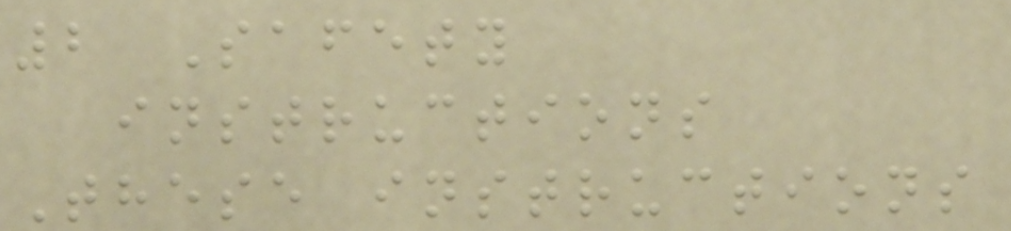2 Safety
instructions
These instructions
